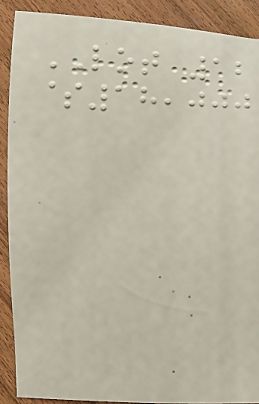LOT 12
$18,000
